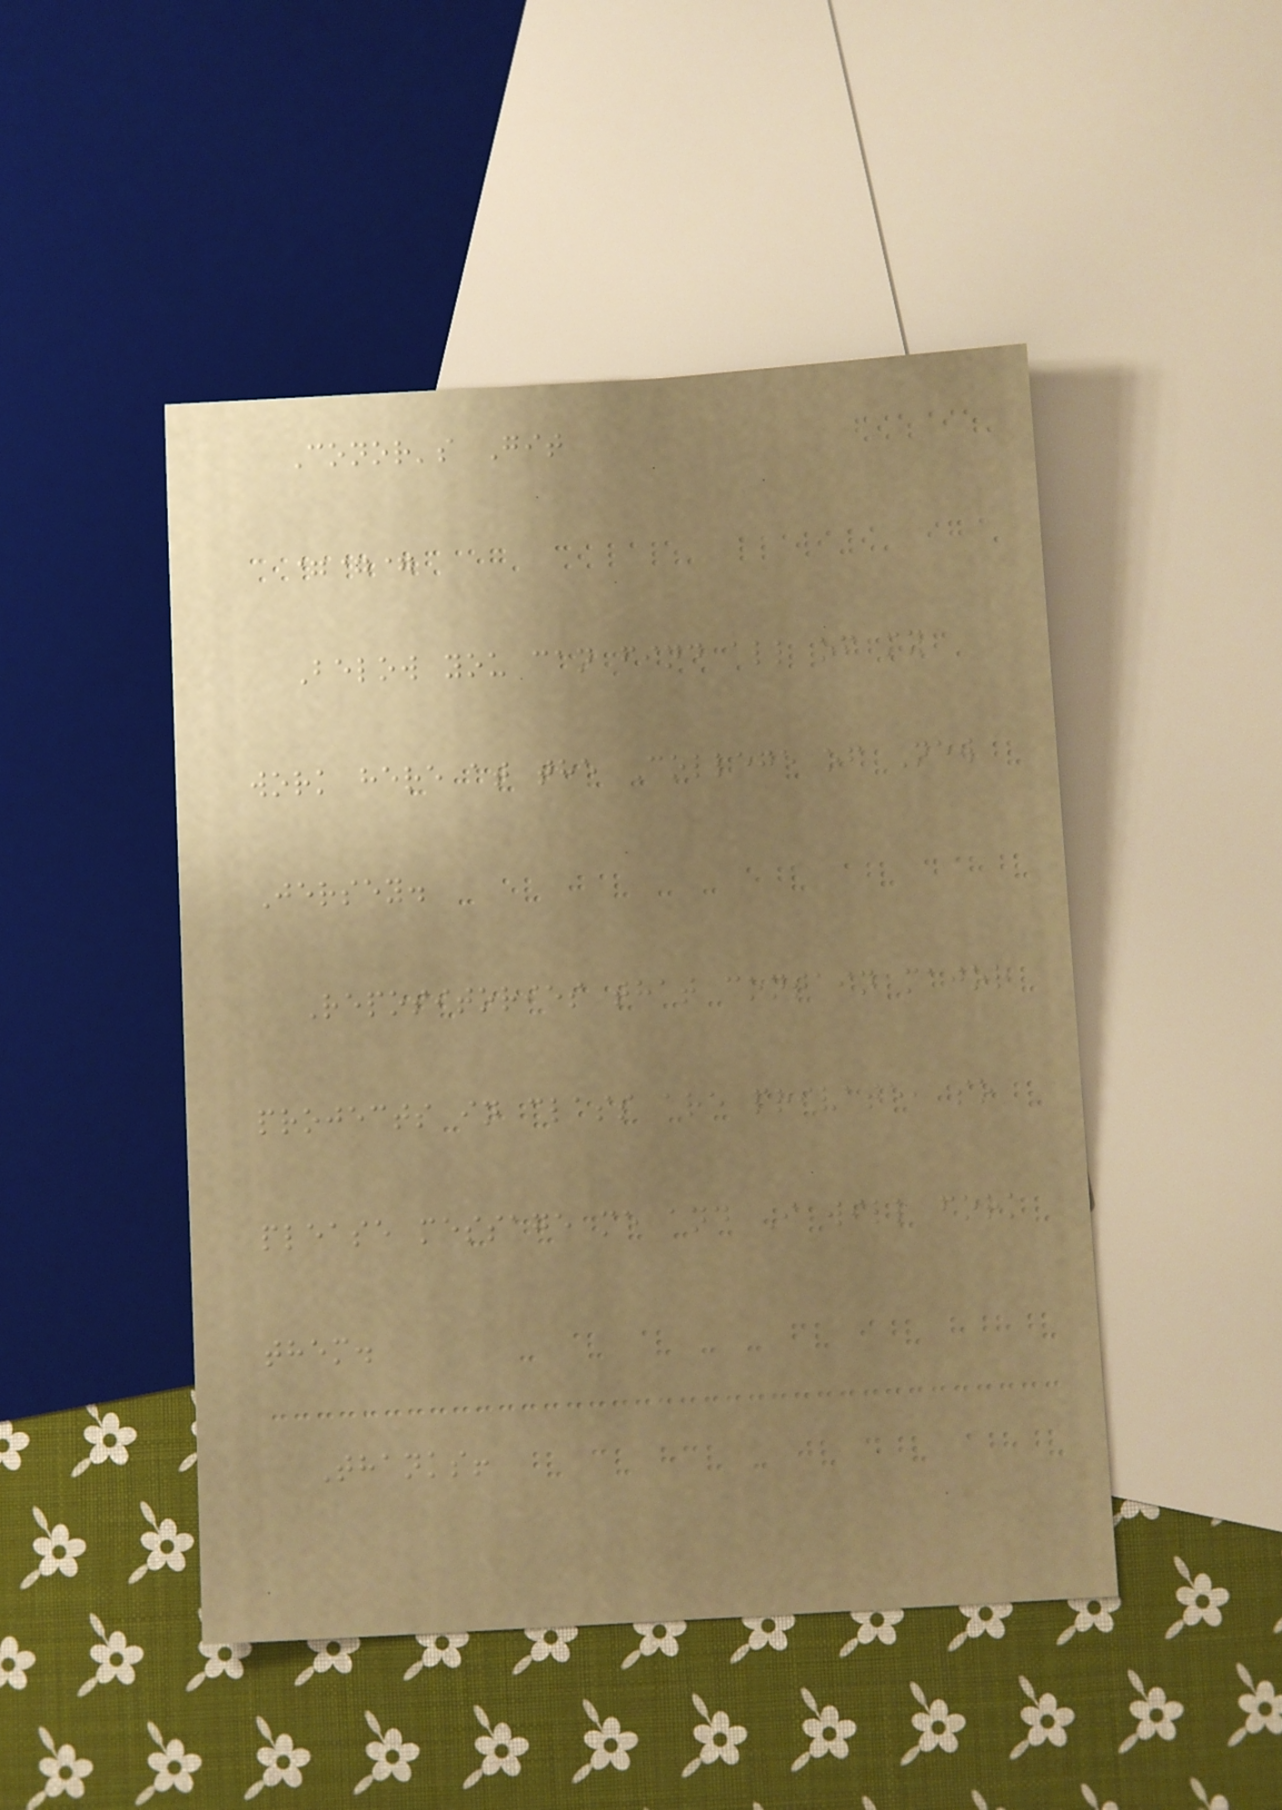Conor's Git
===
Below you can find all of my
work here at the College of New
Jersey.
Repositories that contain major
projects in class are private, so
please message me and I will fork
them.
Thanks!
